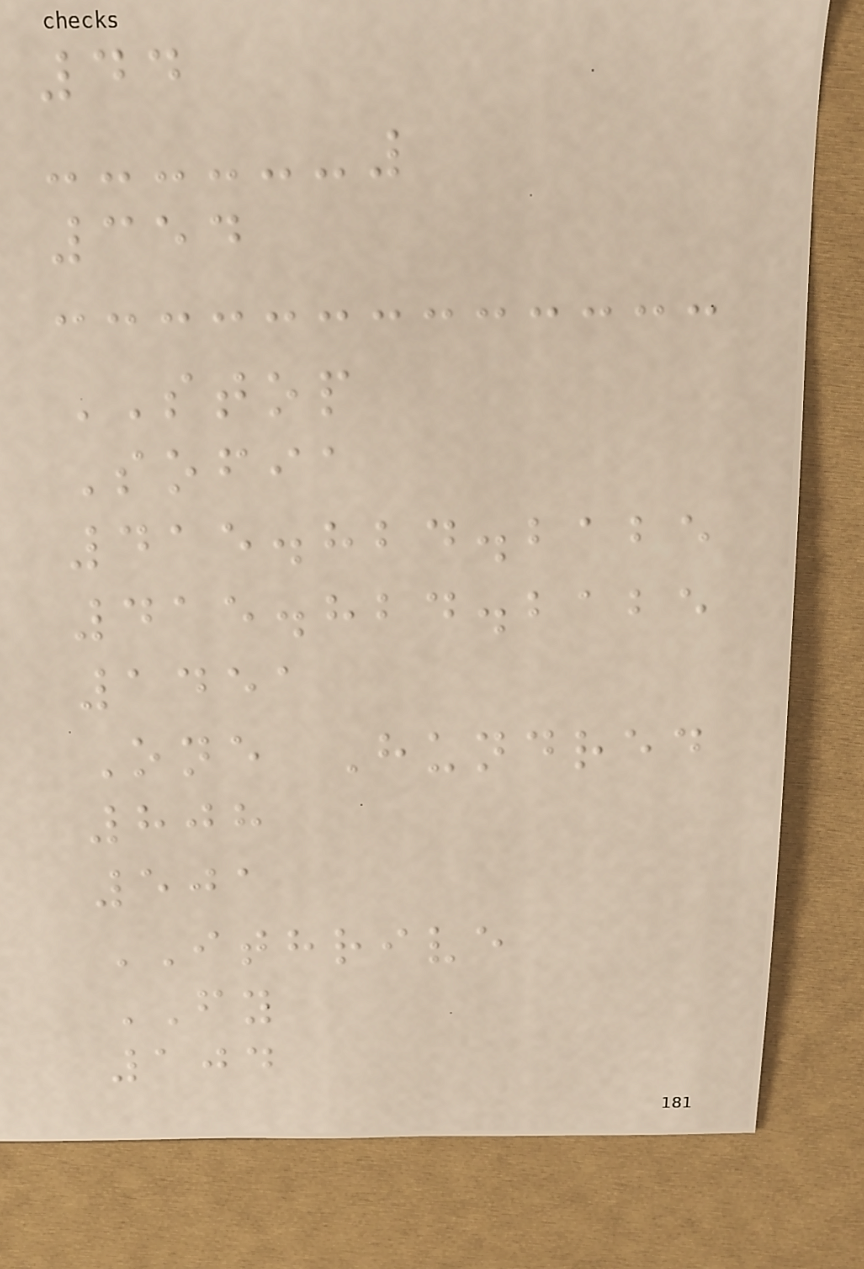44
354
STOP
Sofia
415.824.2125
415.824.2125
1451
One Hundred
808
501
ITHRIVE
FY
104
